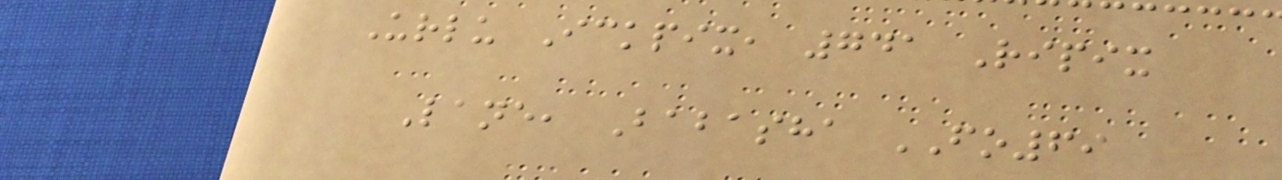Urlu Ickpix, 741 Ripix
Lane, Babasha FO69
